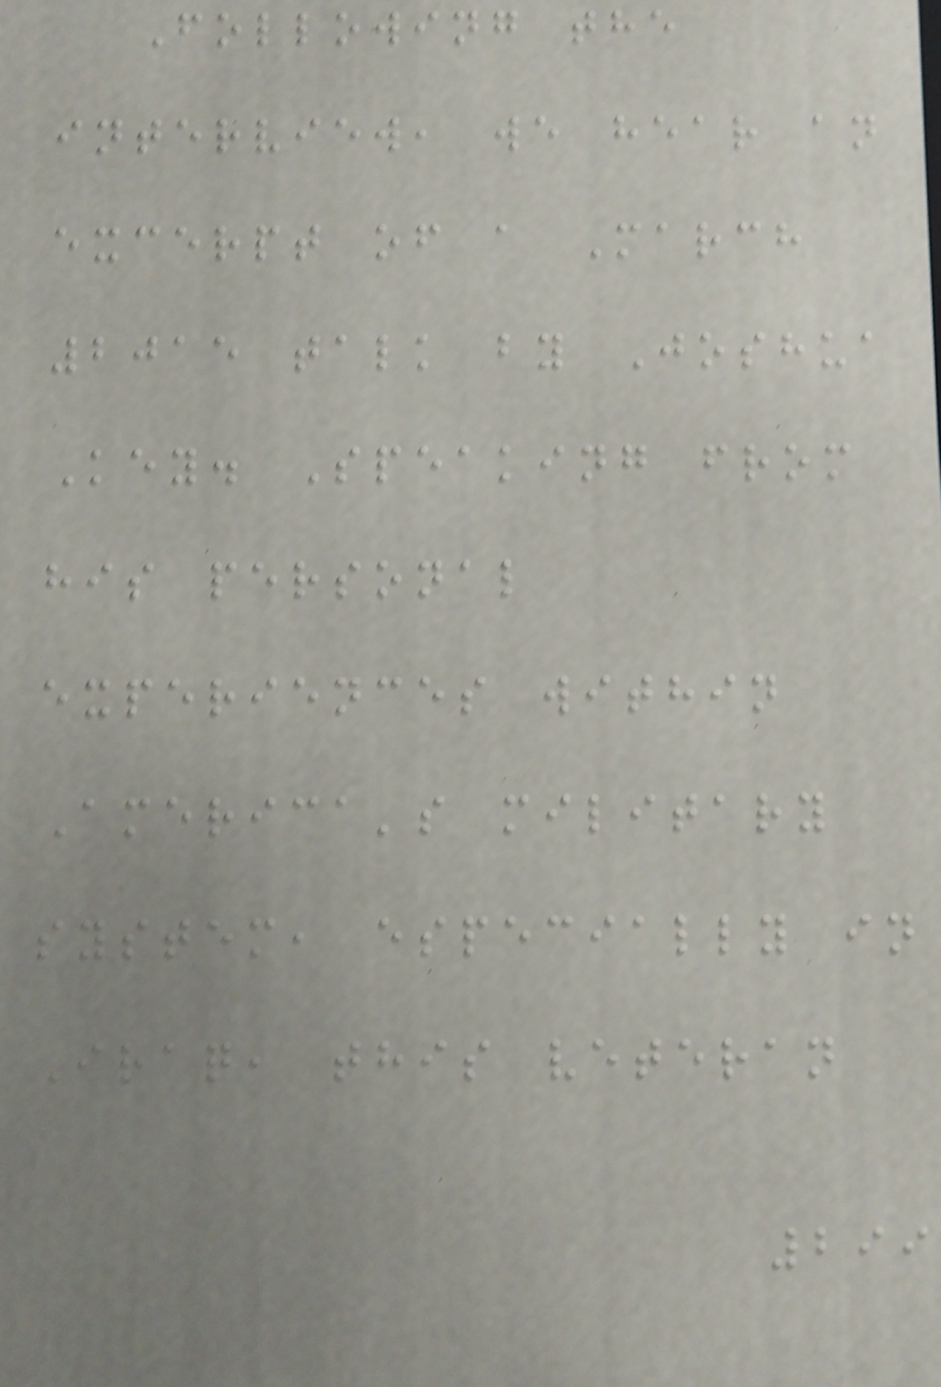Following the
interview, we hear an
excerpt of a March
2015 talk by Joshua
Key. Speaking from
his personal
experiences within
America's military
system, especially in
Iraq, this veteran
299
